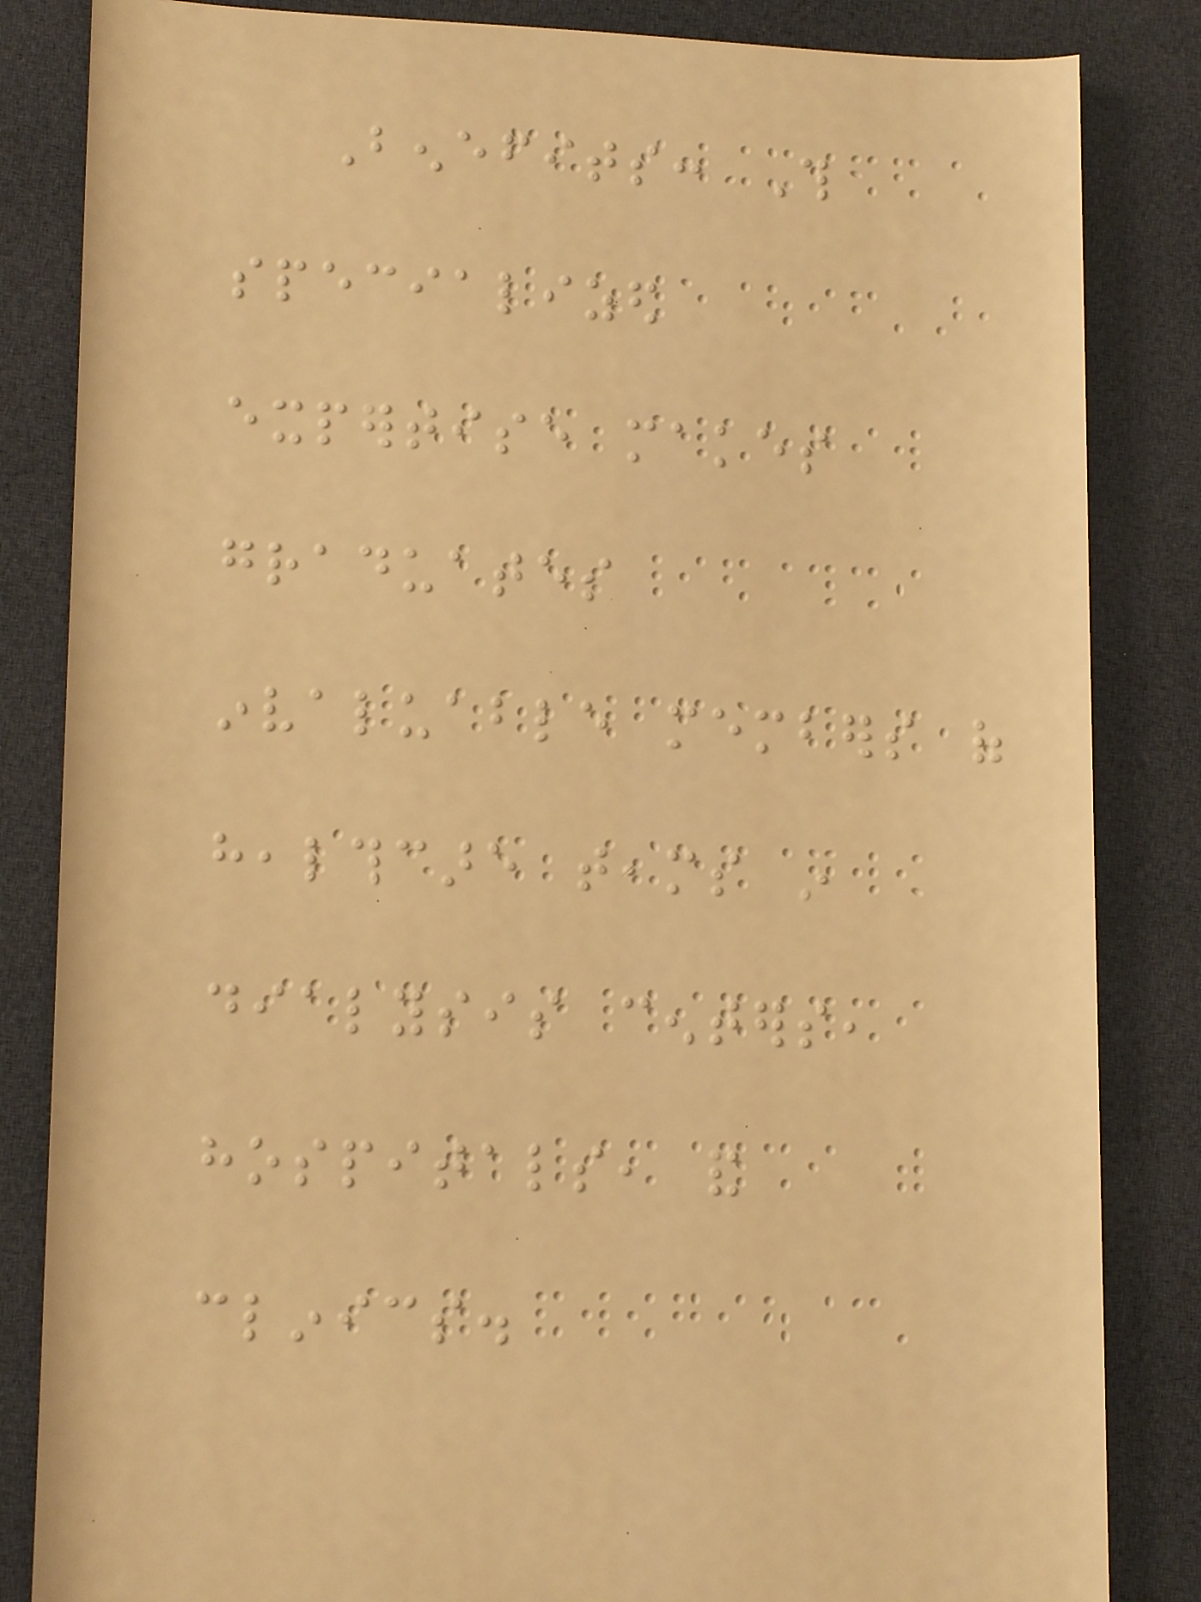Benefits: This
specialized
expertise makes
graduates
invaluable members of
healthcare teams in
dialysis centers,
hospitals, and
clinics.
